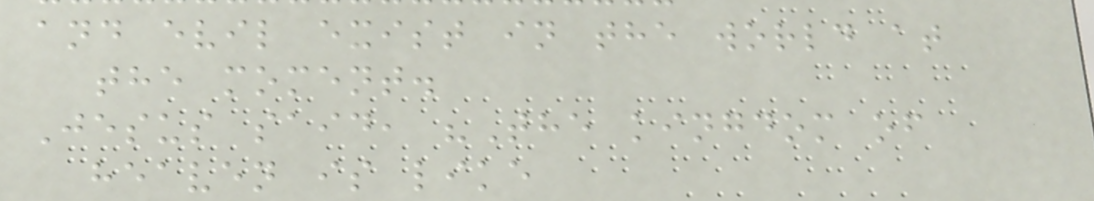and evil exist in the world at
the moment.
Jesus said, "The kingdom of
heaven is like
